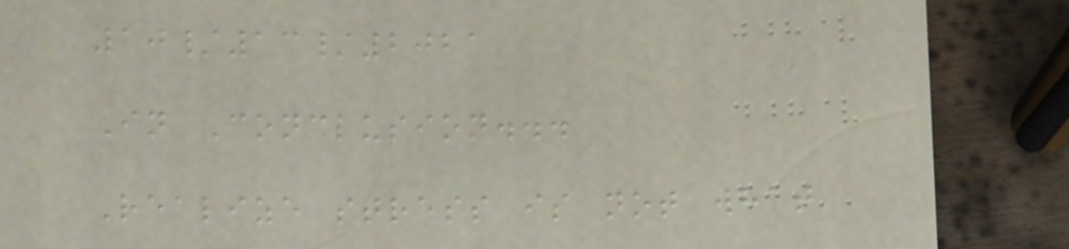10/13/2021
In Conclusion...
Realize stress is not what
